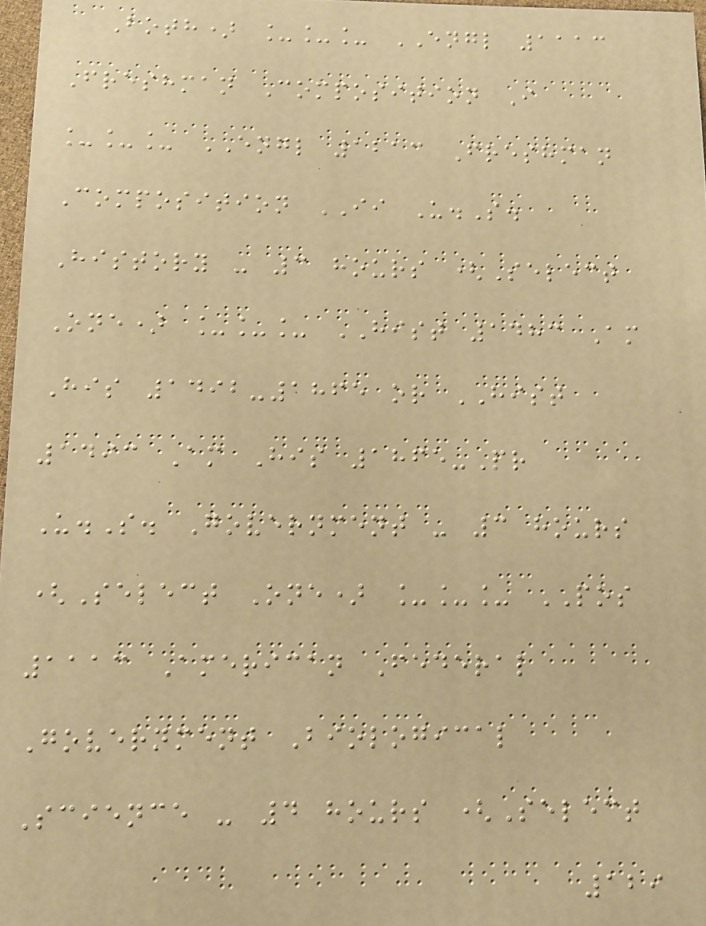Both) ___ ENGL 1113
Freshman Composition I
___ ENGL 1213 Freshman
Composition II U.S.
History - 3 hours (Select
One) ___ HIST 1483 Am
His 1492-1865 or HIST
1493 Am His 1865-Pr
U.S. Government - 3 hours
(Select One) ___ POS
1113 American Federal
Government Biological
Science - 4 hours (Select
129
